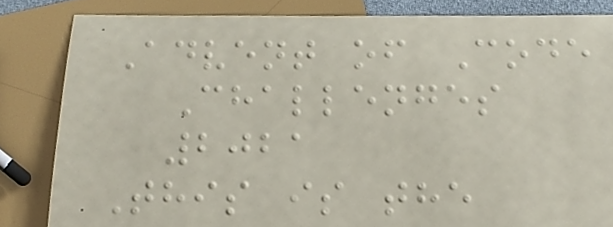Advent of Code
Challenges
2021
This is the
